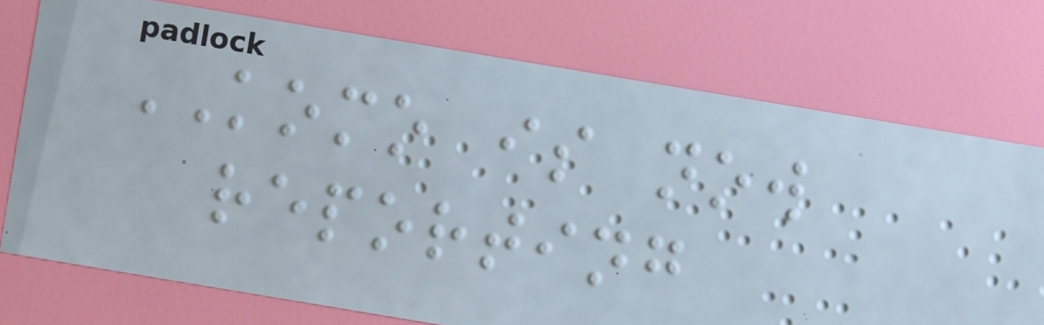KOMO is now
reporting
